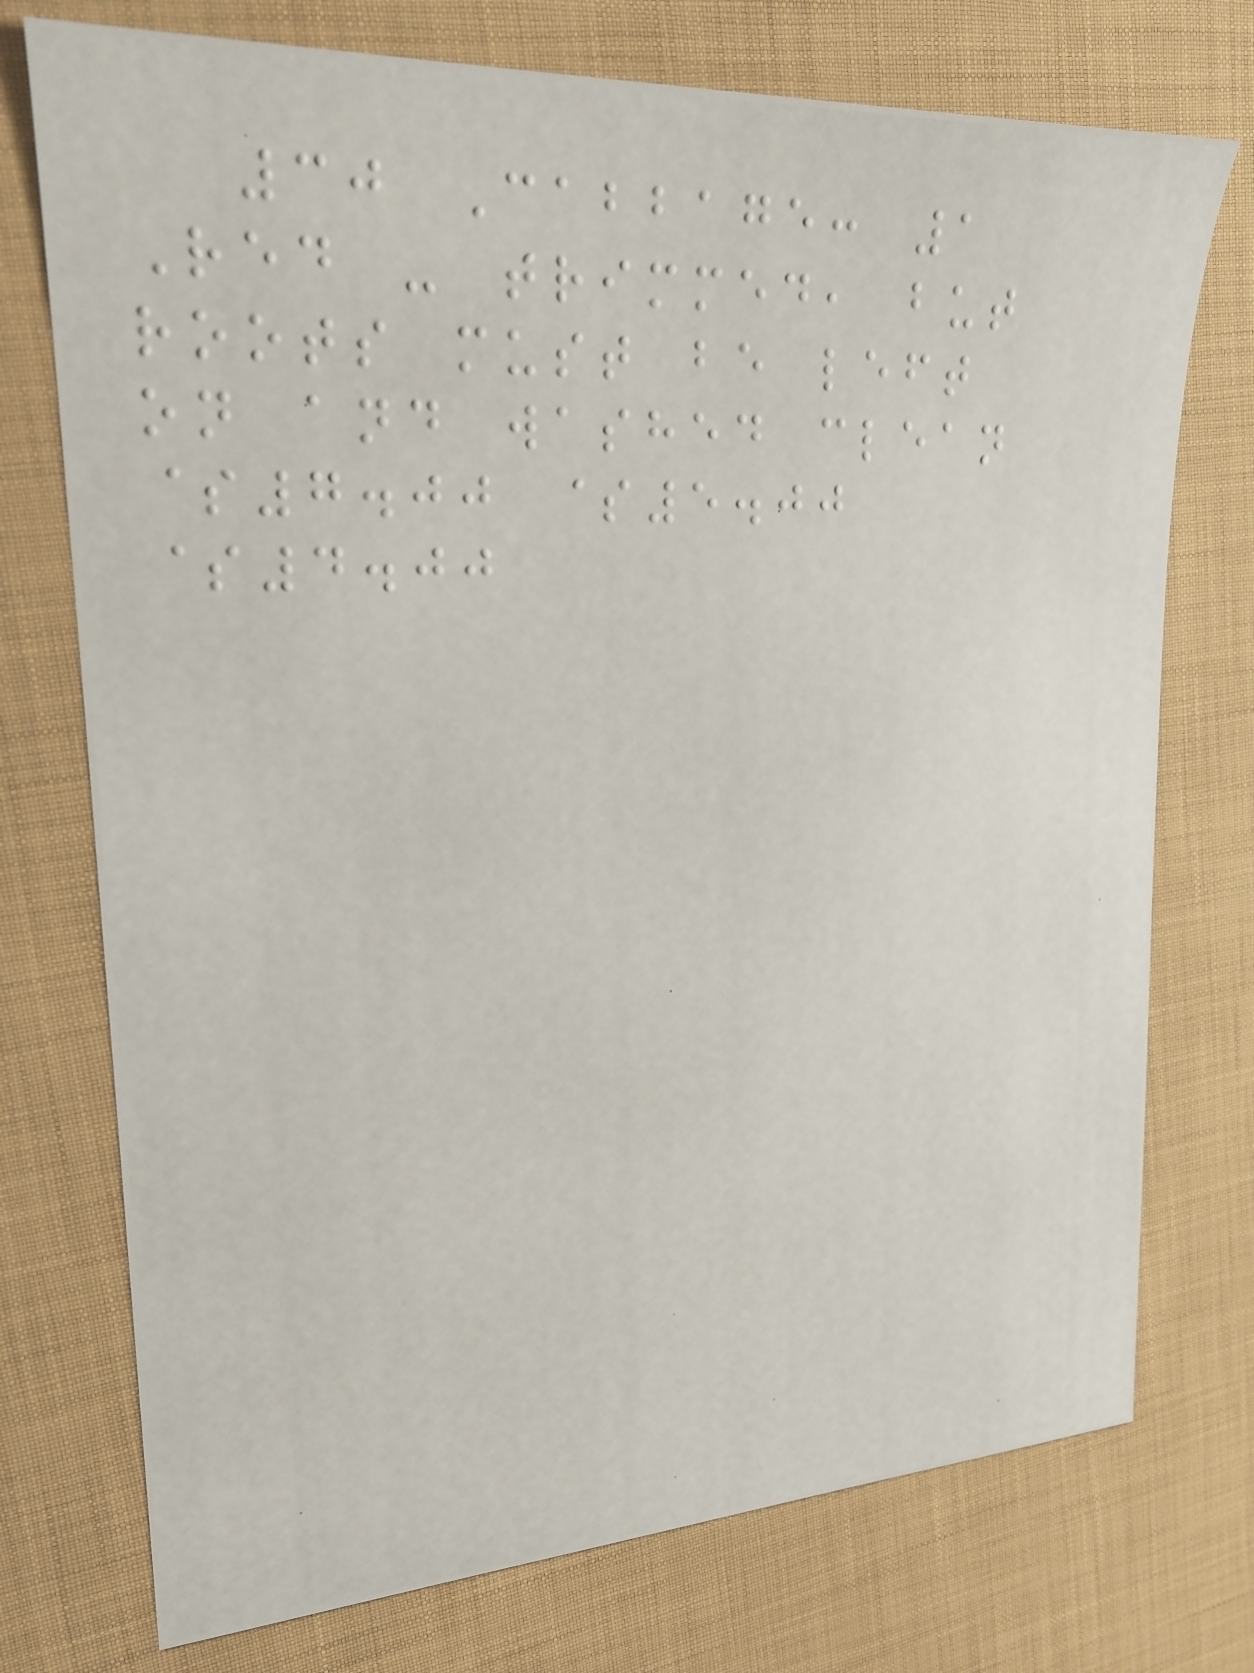30 Cabbage: 1
Red - trimmed, but
roots must be left
on and washed clean
$7.00 $5.00
$4.00
